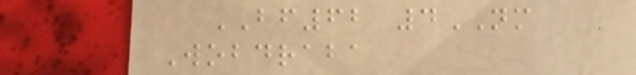BF62 4NM
Wobdraba
